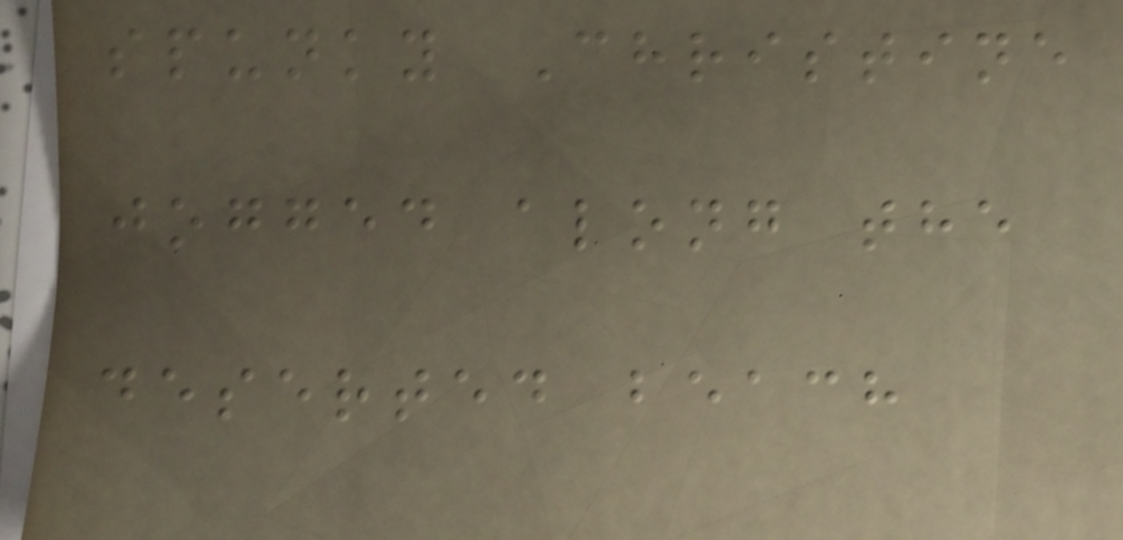spunky Christine
jogged along the
deserted beach
